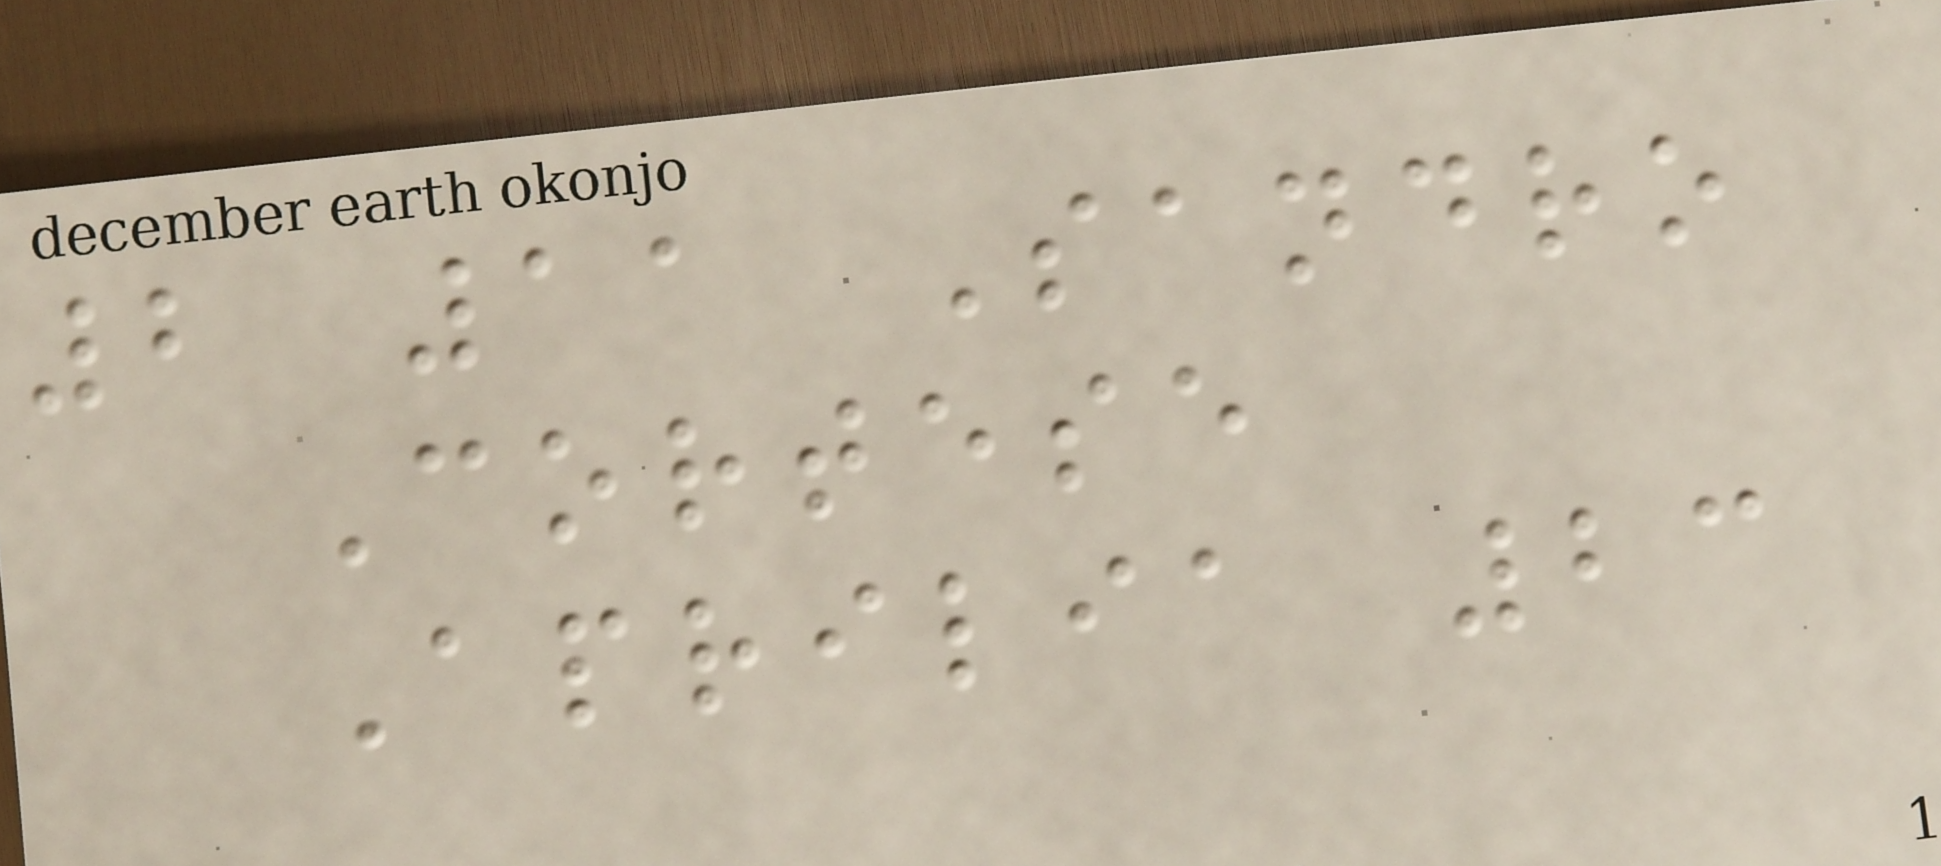2 11 Sandro
Cortese
Aprilia 23
